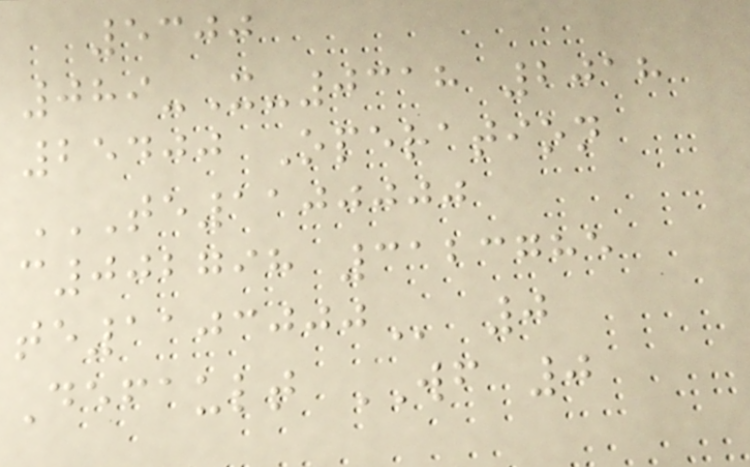5300
089-X-0318 2018
25400 Operation
TE1100000
C002798 3123785
TE1103000 0
Default WF 0
